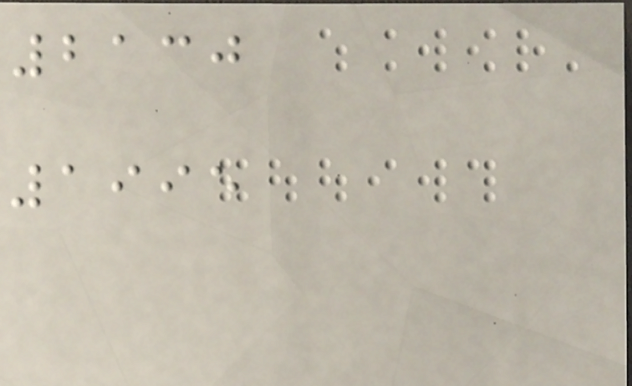2130
1995
